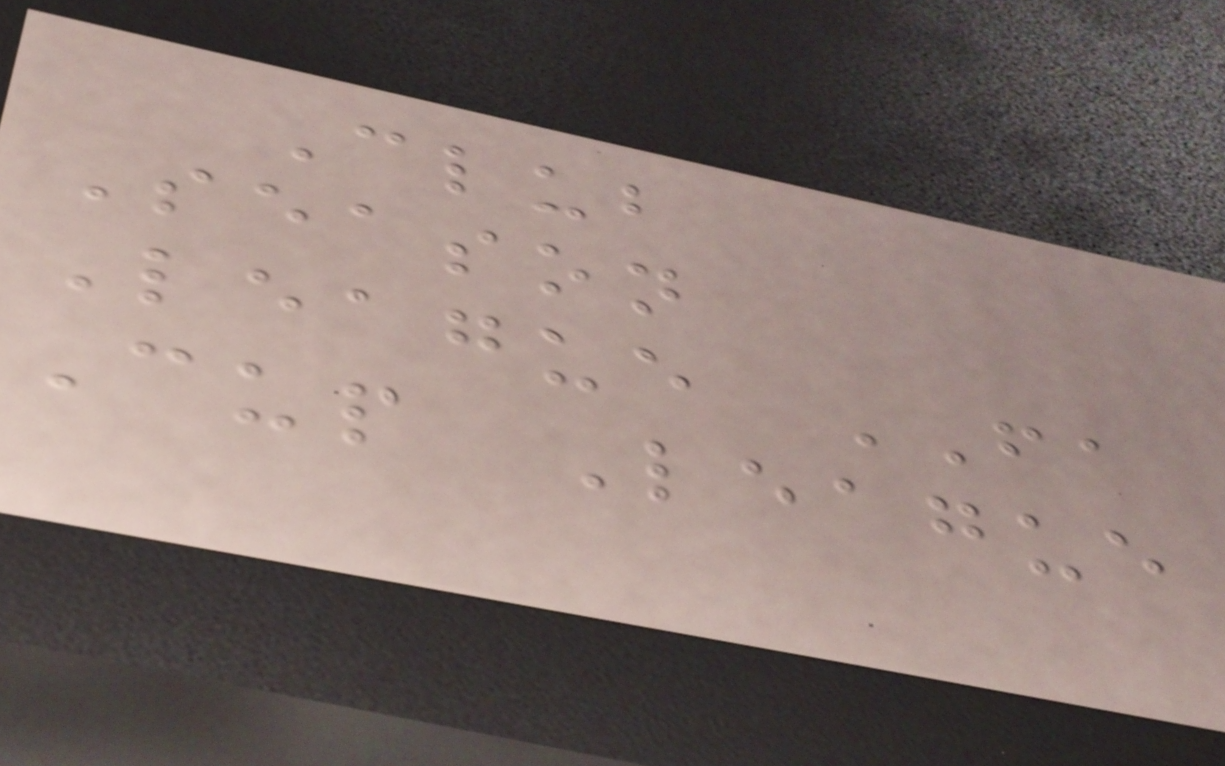Club
Season
League FA
Cup League
